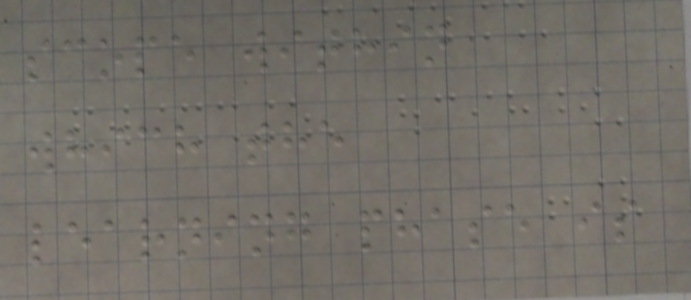scope within
which the
learning phase is
